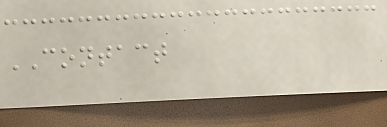CONTACT
